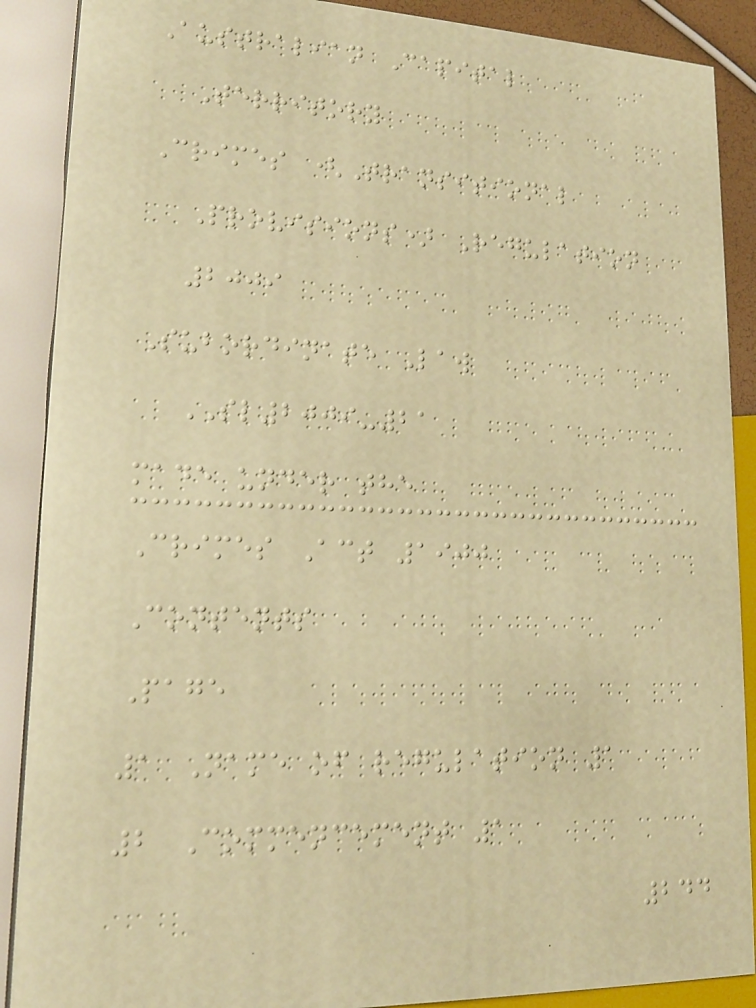Australian Capital
Territory
Crimes (Transitional
Provisions) Regulation
2009
Subordinate Law
SL2009-21
made under the
Crimes Act 1900
Contents
Page
1 Name of regulation 1
2 Commencement 1
244
